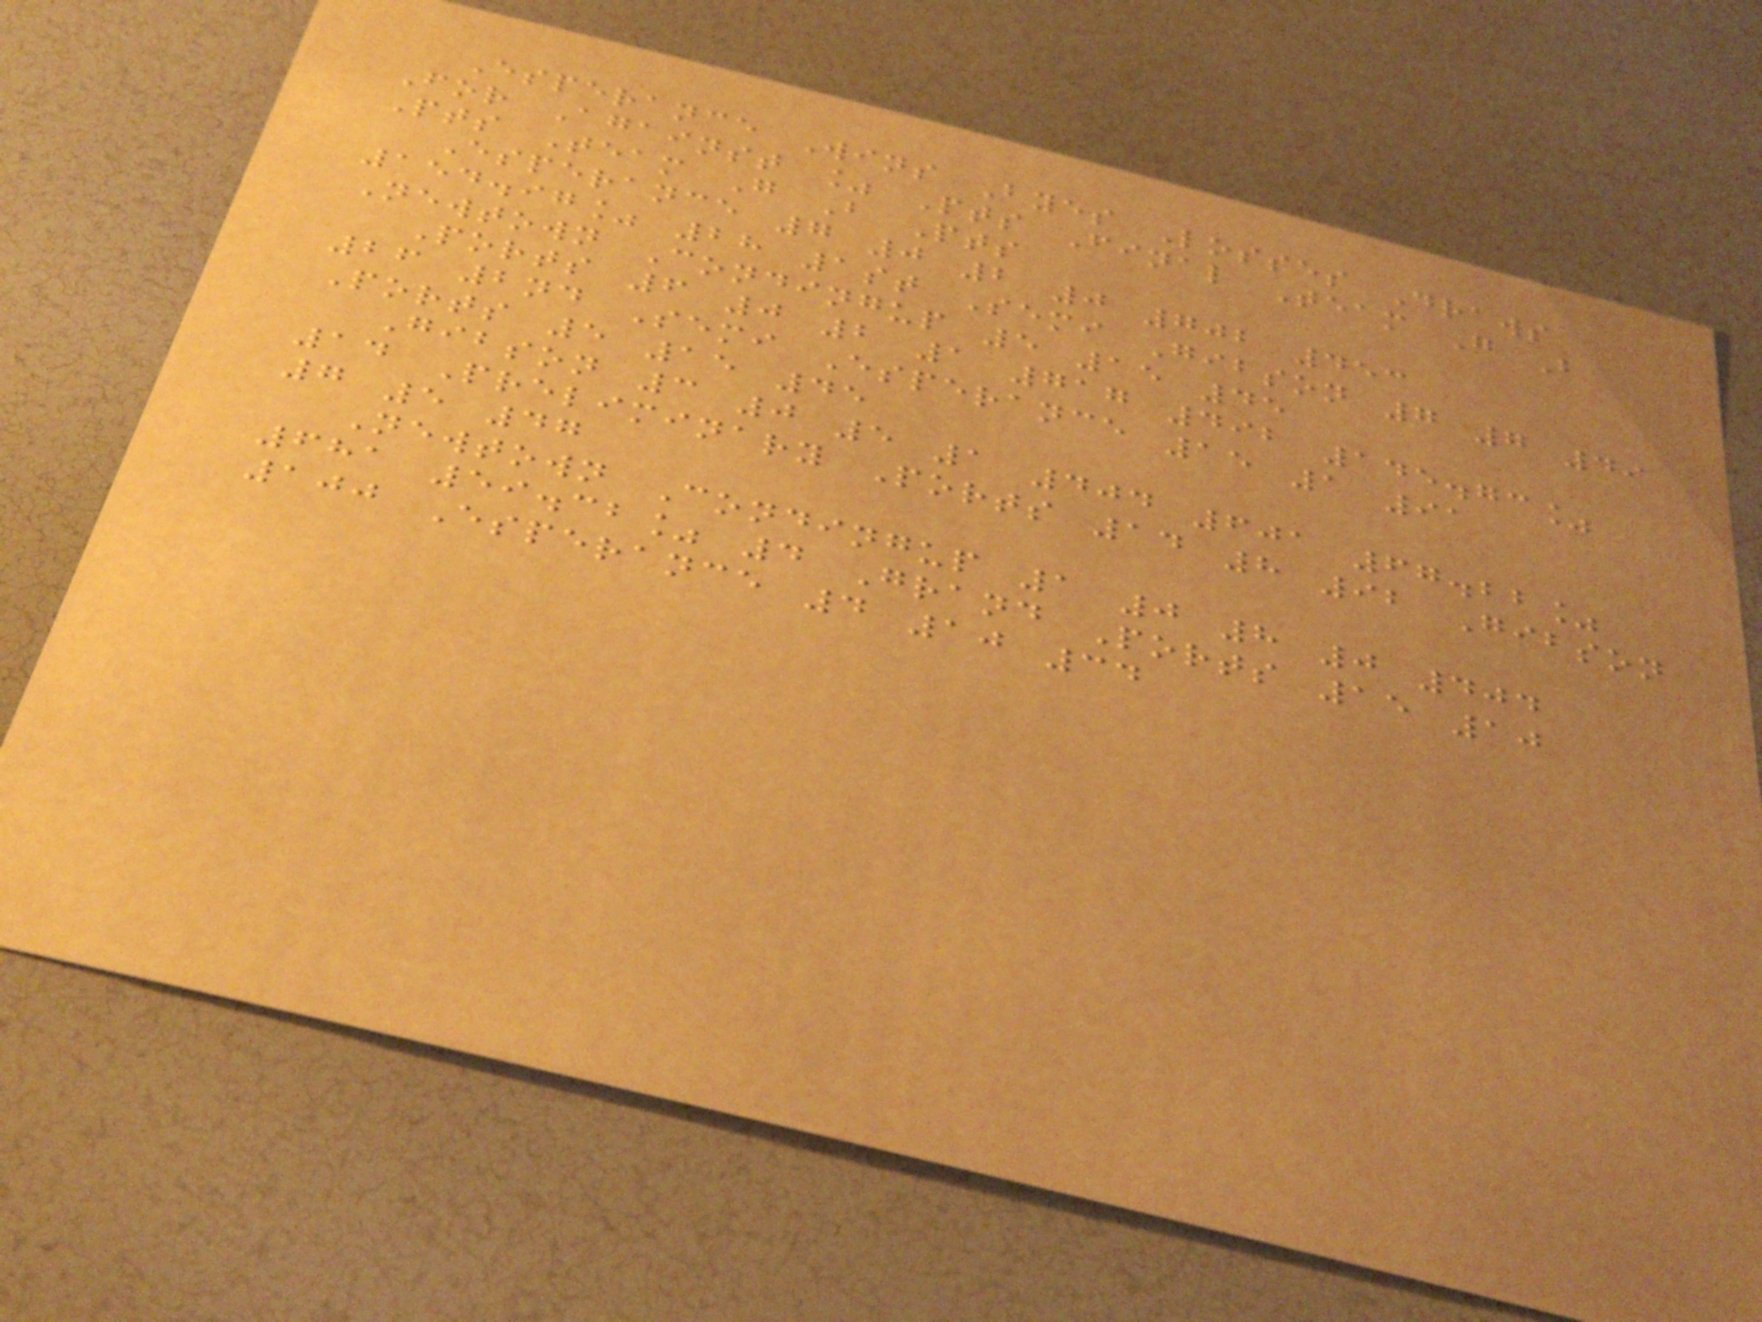Esperance Wins Byes Losses Draws
For Against % Pts Final Team G B
Pts Team G B Pts
Esperance 7 0 2 0 702 453
154.97% 28 1st Semi Gibson 7 7 49
Newtown Condingup 5 15 45
Ports 6 0 2 1 717 492 145.73%
26 2nd Semi Esperance 15 1 91
Ports 5 15 45
Gibson 3 0 5 1 404 601 67.22%
14 Preliminary Ports 14 8 92 Gibson
7 5 47
Newtown Condingup 1 0 8 0 404
681 59.32% 4 Grand Ports 15 10
100 Esperance 4 10 34
